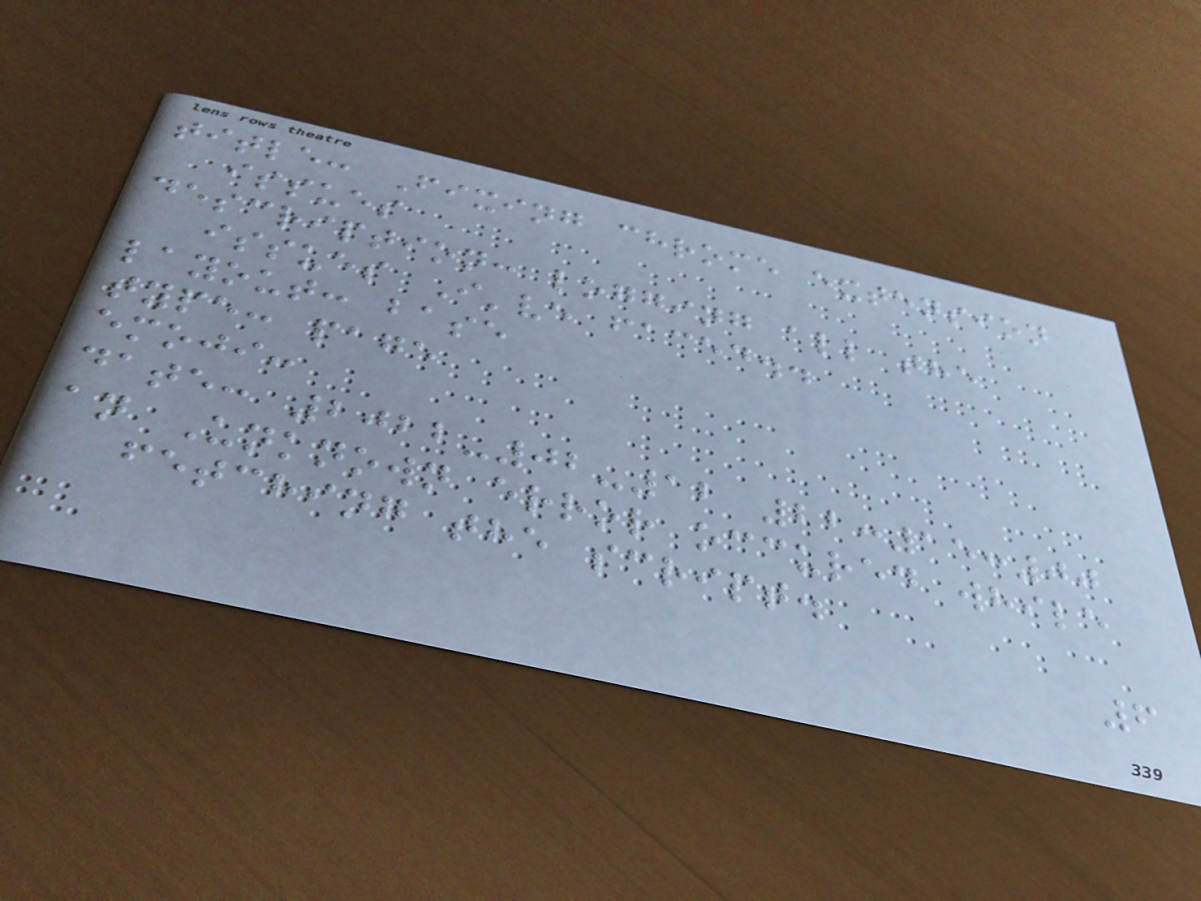title: Fixing chrome extension
issues
description: logging all the
issues I've faced..
layout: base
type: page
emoji:
date: 2022-02-12 22:15:00
an Unknown error occured while
fetching the script.
6
